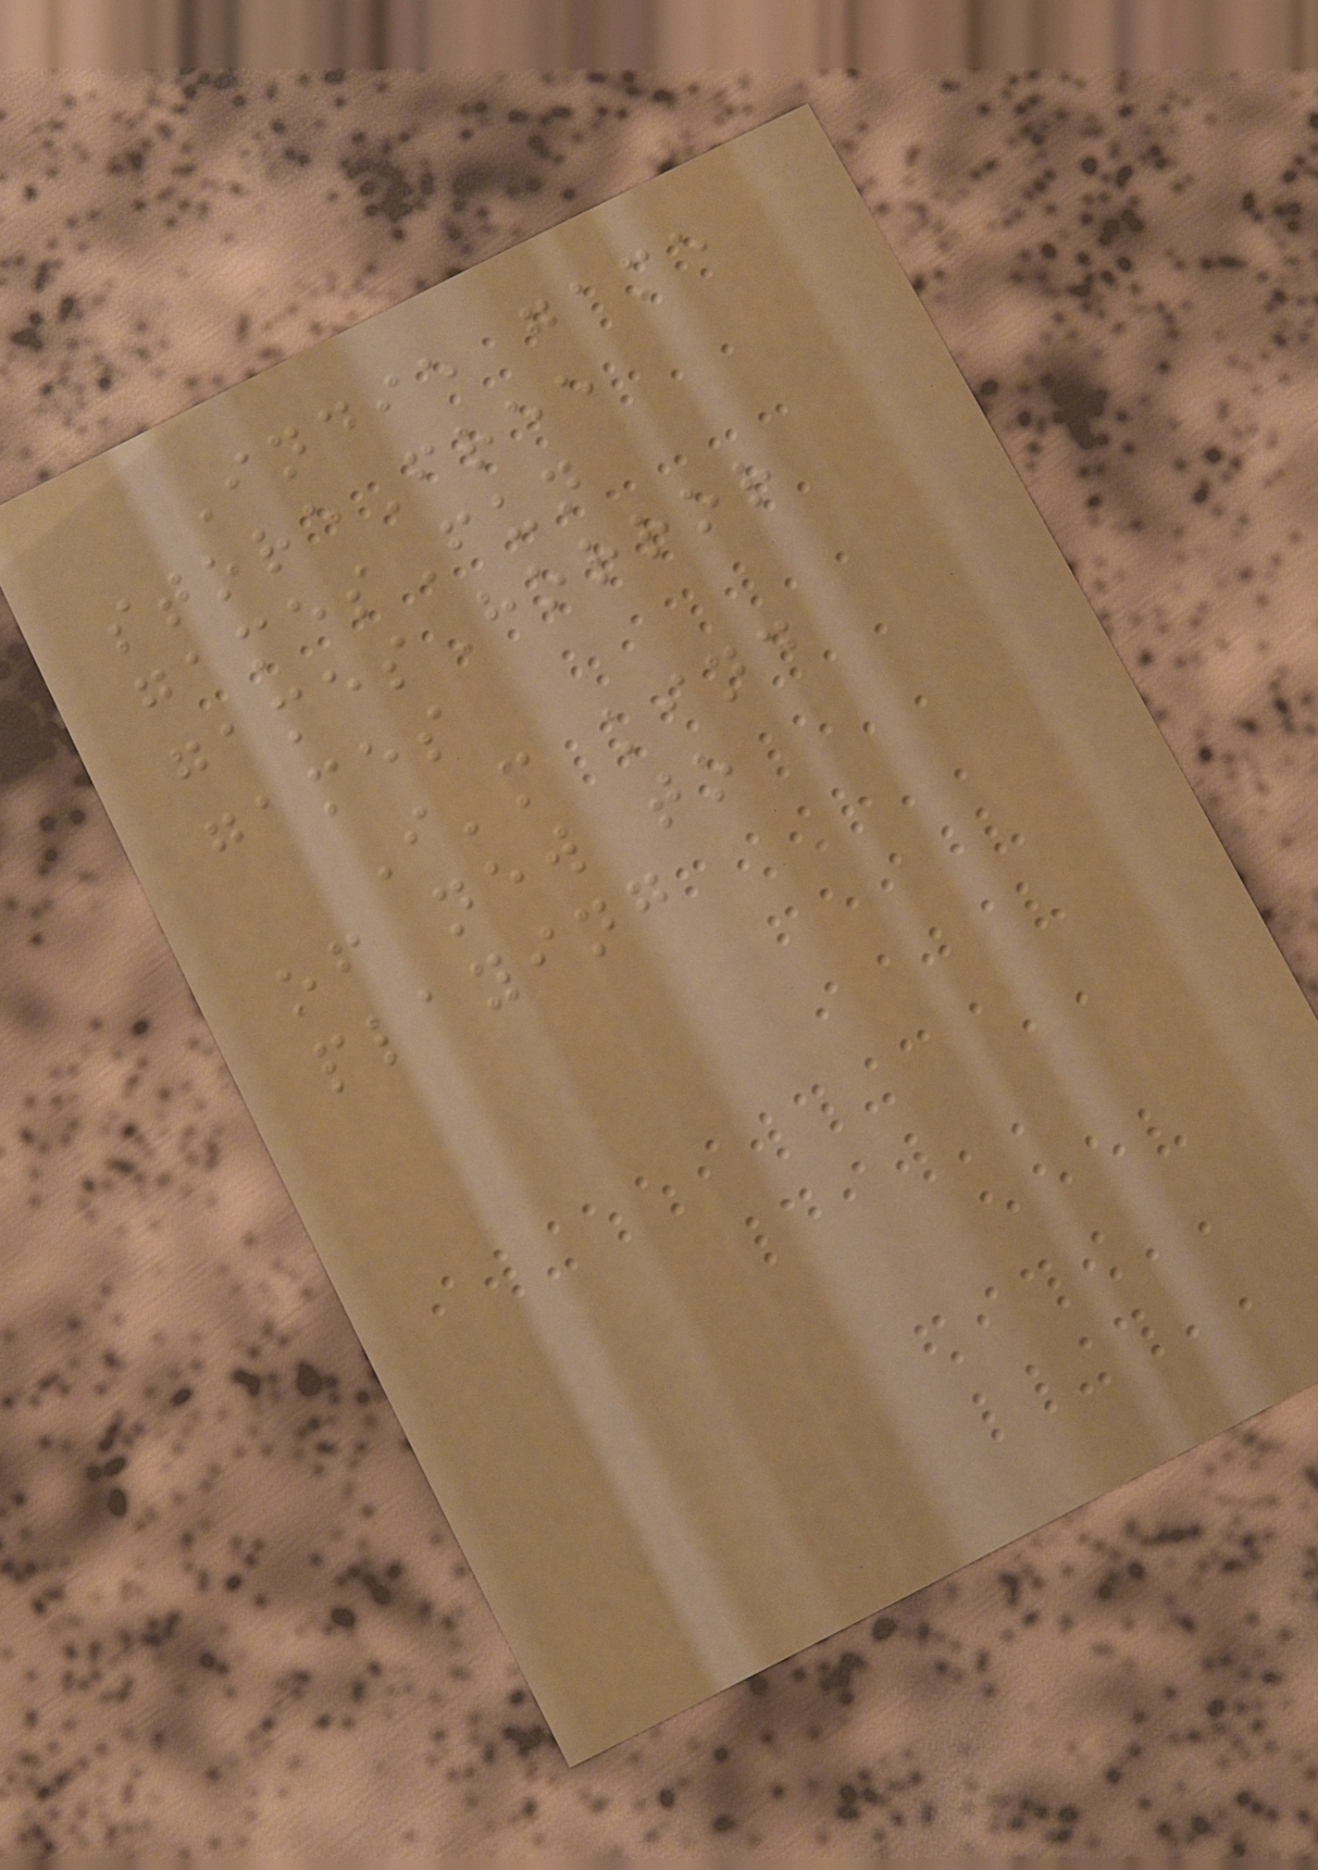Indie game
storeFree
gamesFun
gamesHorror
games
I'm kind
of new to
playing
